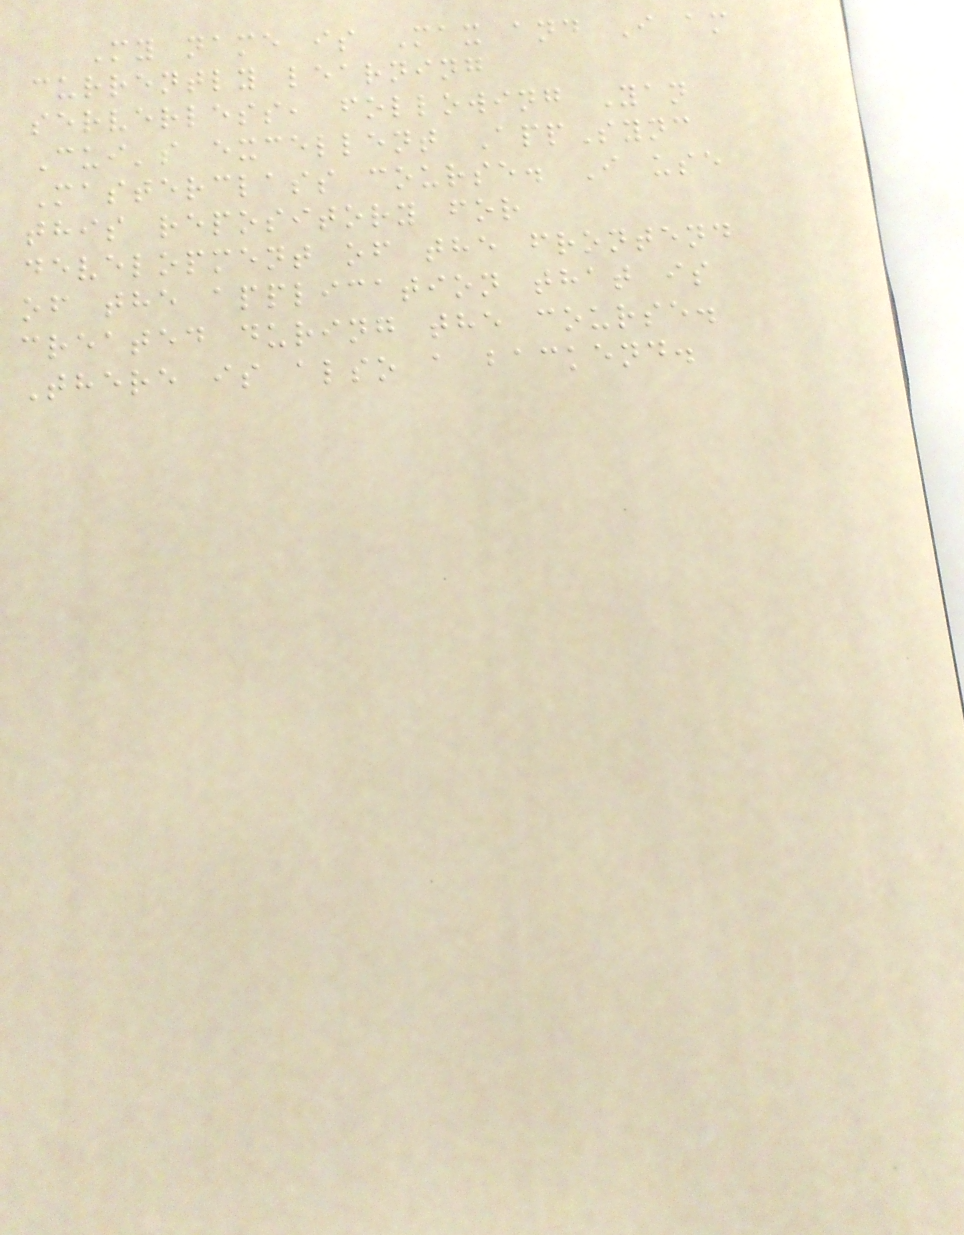My name is Max and I am
currently learning
serverless, following Yan
Cui's excellent AppSync
Masterclass course. I use
this repository for
development of the frontend
of the application that is
created during the course.
There is also a backend.
